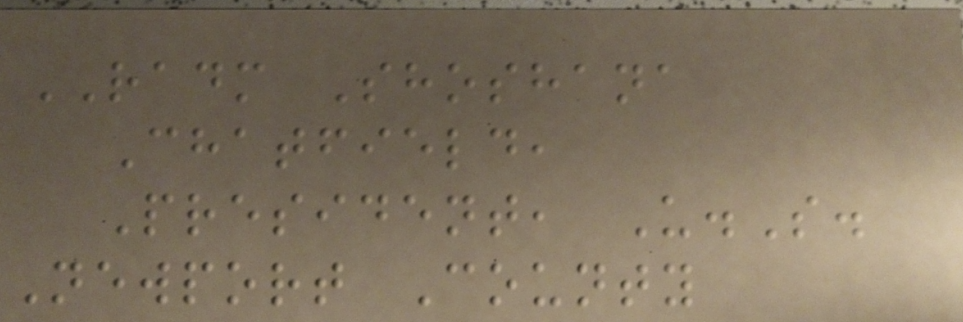RADM Shoshana
Chatfield,
President, U.S.
Newport County
